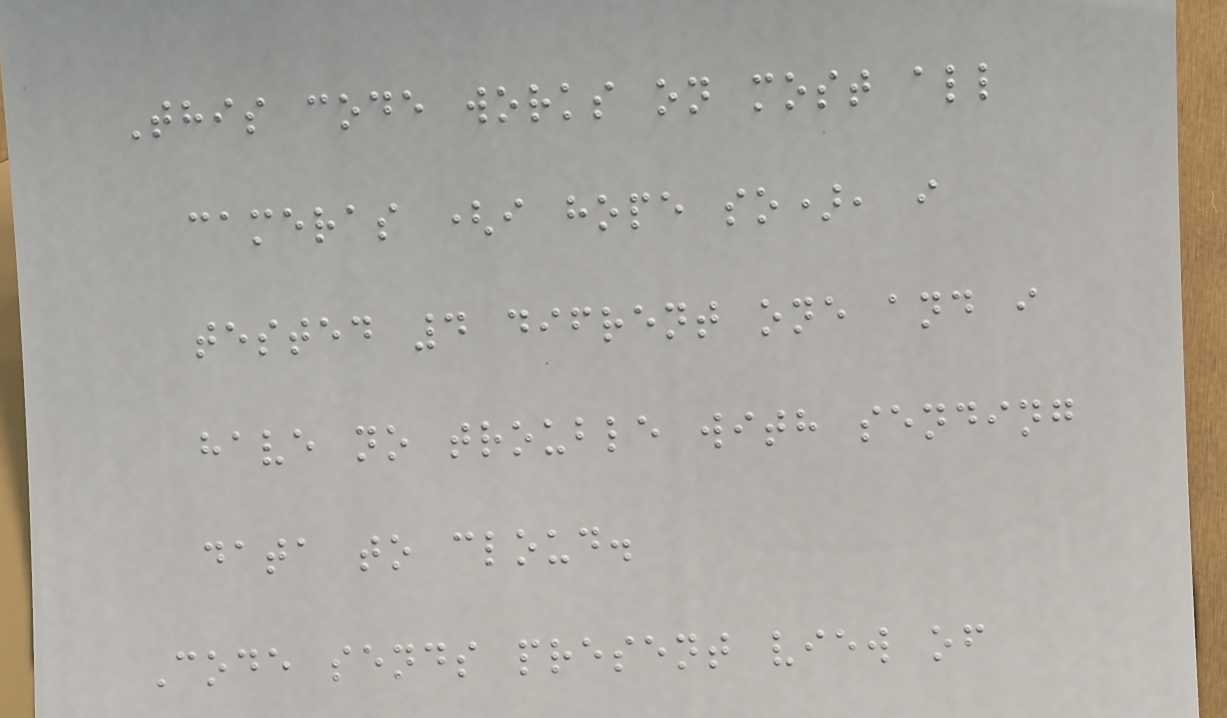This code works on most all
cameras (i hope so), i
tested 4 difrent one and i
have no trouble with sending
data to cloud.
Code sends present view of
